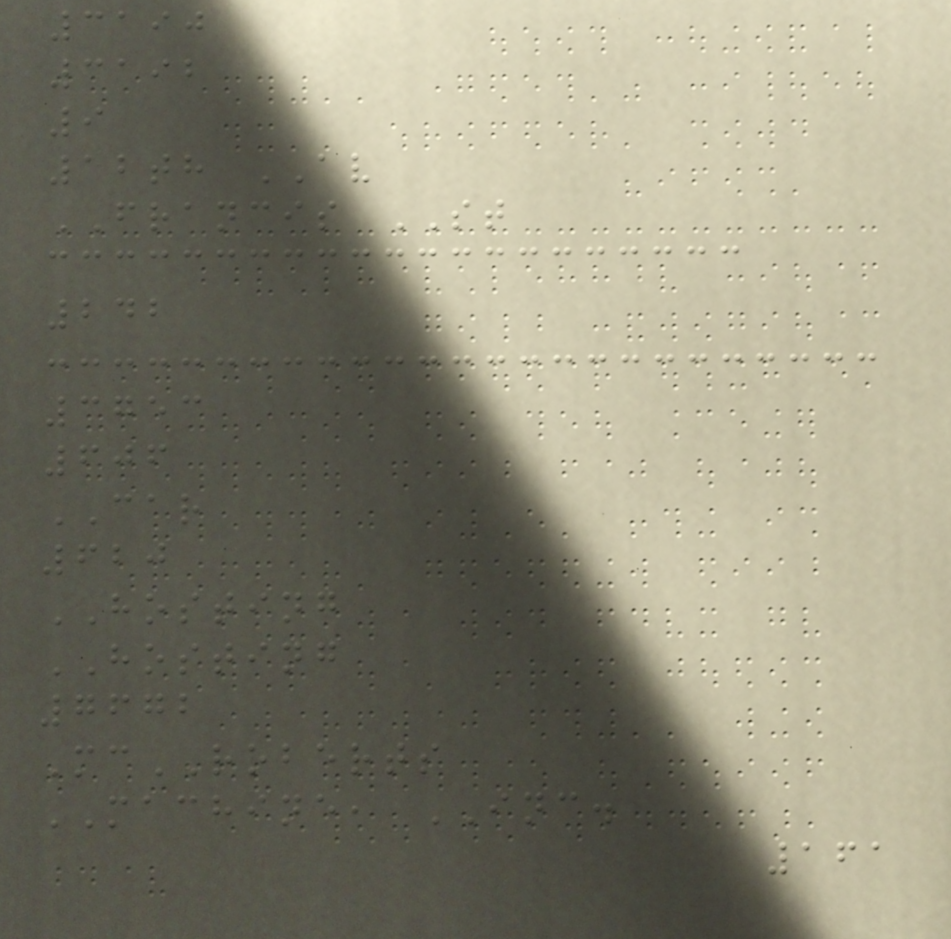3190
3192
9
12th AV
FRANCIS ST
242
3753
606
CAR
620
HOSTING
HOSTING
7672
McROBERTS
MACHINE, INC.
161
